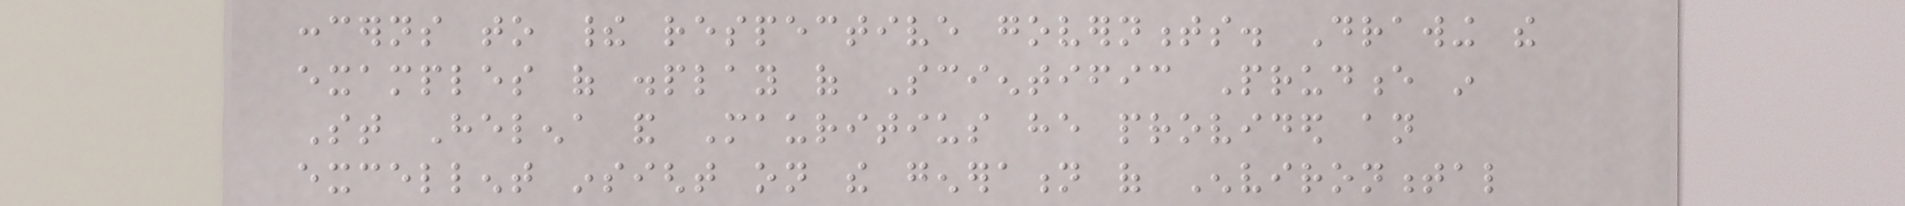concerns to their respective governments. Drawing the
examples of display of Scientific Prudence in
St Helena and Mauritius he provided an
excellent insight on the generation of Environmental
